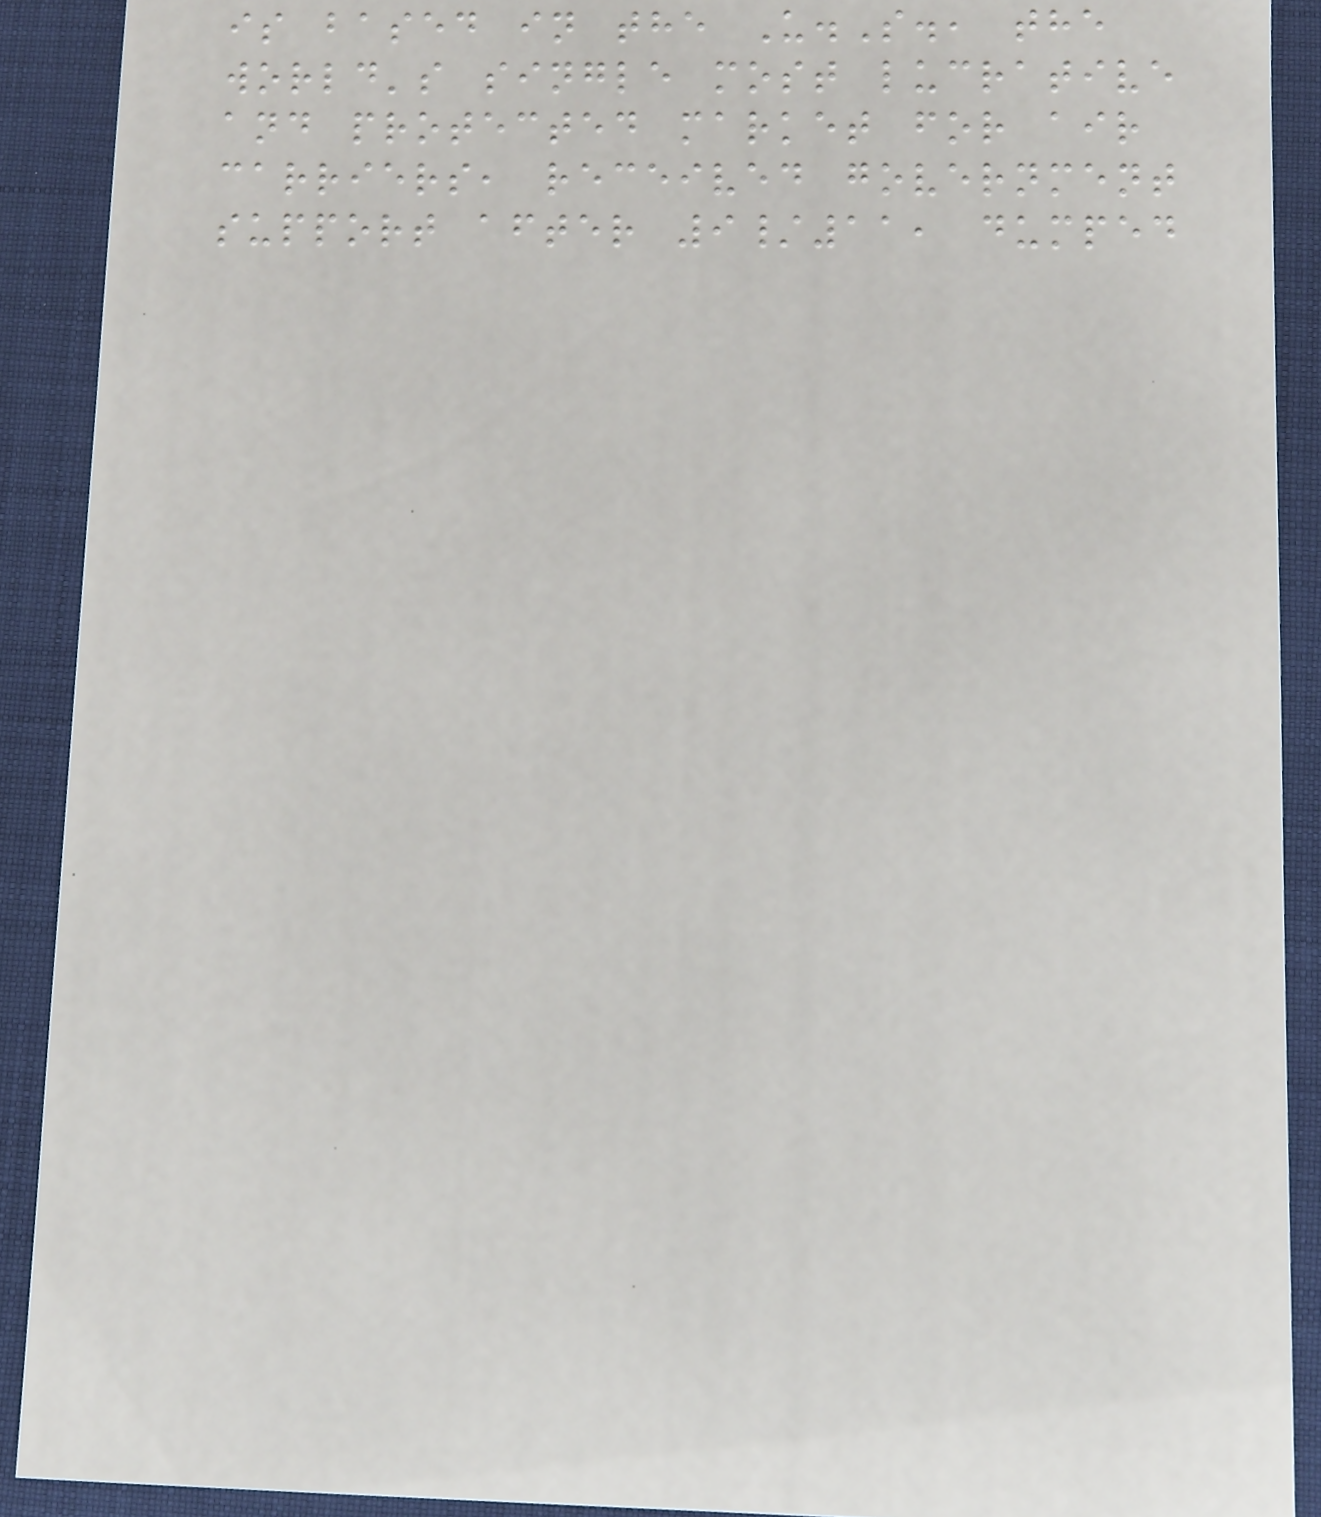is based in the U.S., the
world's single most lucrative
and protected market for air
carriers, received government
support after 9/11, dumped
